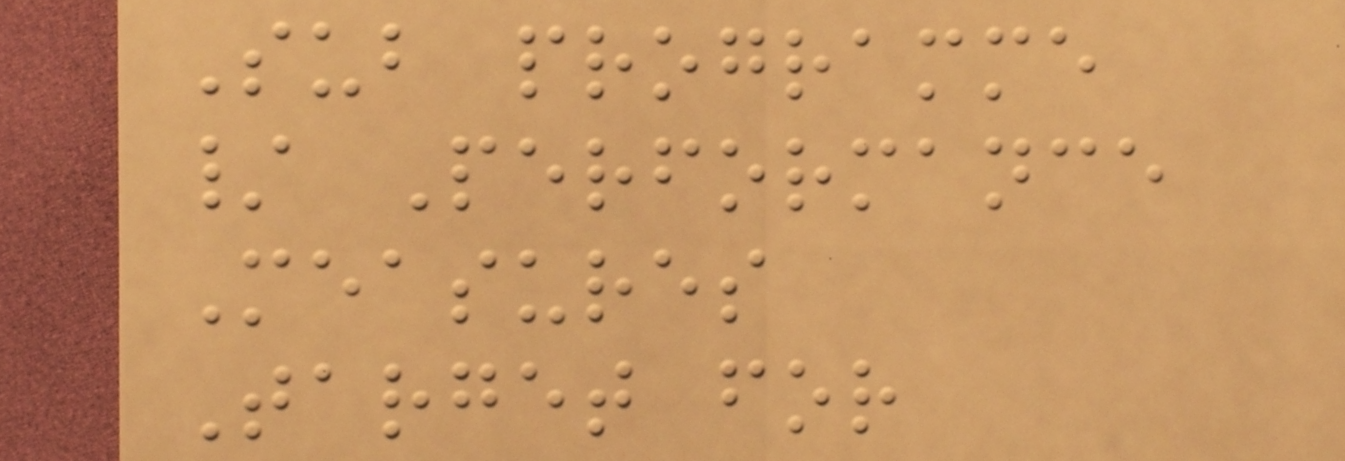Sub programme
/ Performance
Measures
Target for
